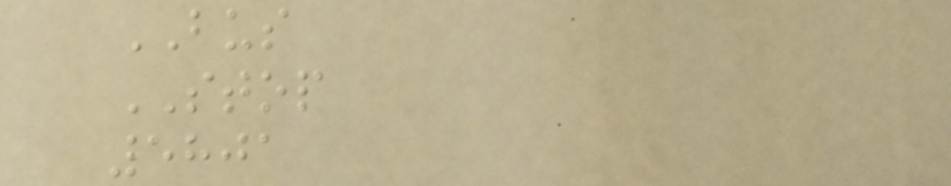BUS
STOP
5801
